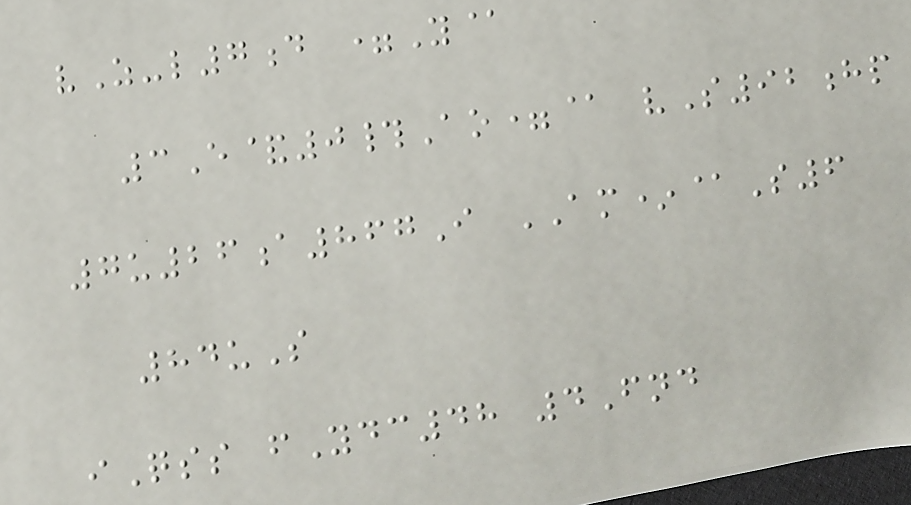vZ-l7d =Y@
3E&0#Ao=@ vS92hp
7u26a867I AM*@S6
84uS
iQss fYdc48 4Fnd
